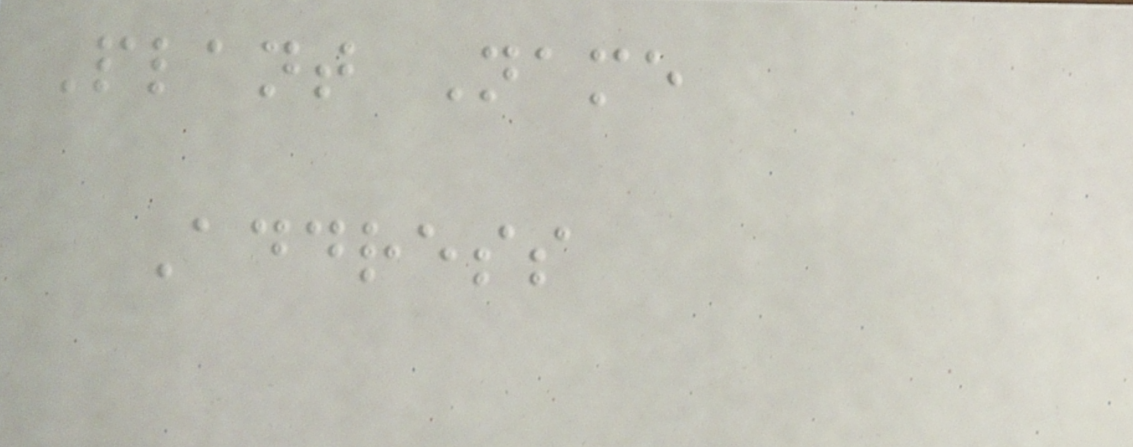Plant Name
Address
